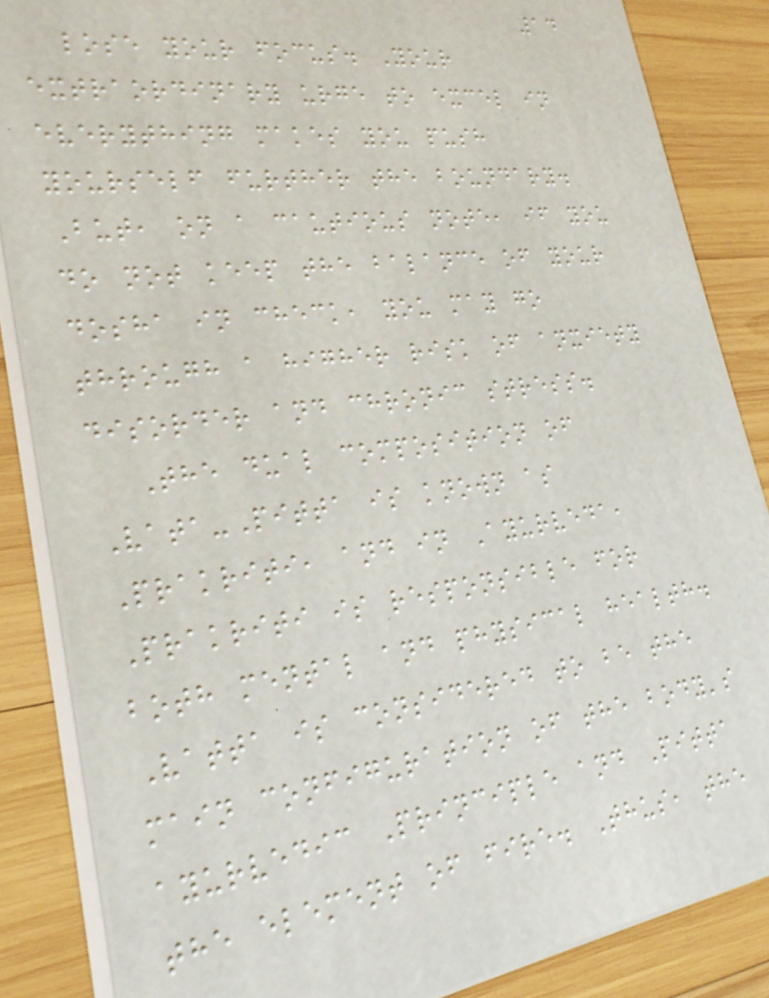14
lose your focus. Your
extraordinary urge to excel in
everything makes you push
yourself further the boundary.
But, on a cautious note, if you
do not keep the balance of your
dosha in check, you may go
through a higher risk of anxiety
disorder and chronic stress.
The dual composition of
Vata-Pitta is known as
Prakriti, and in Ayurveda,
Prakriti is responsible for
both mental and physical health.
Vatta is considered to be the
main configuration of the body's
ayurvedic Principle and Pitta
the element of fire. Thus, the
